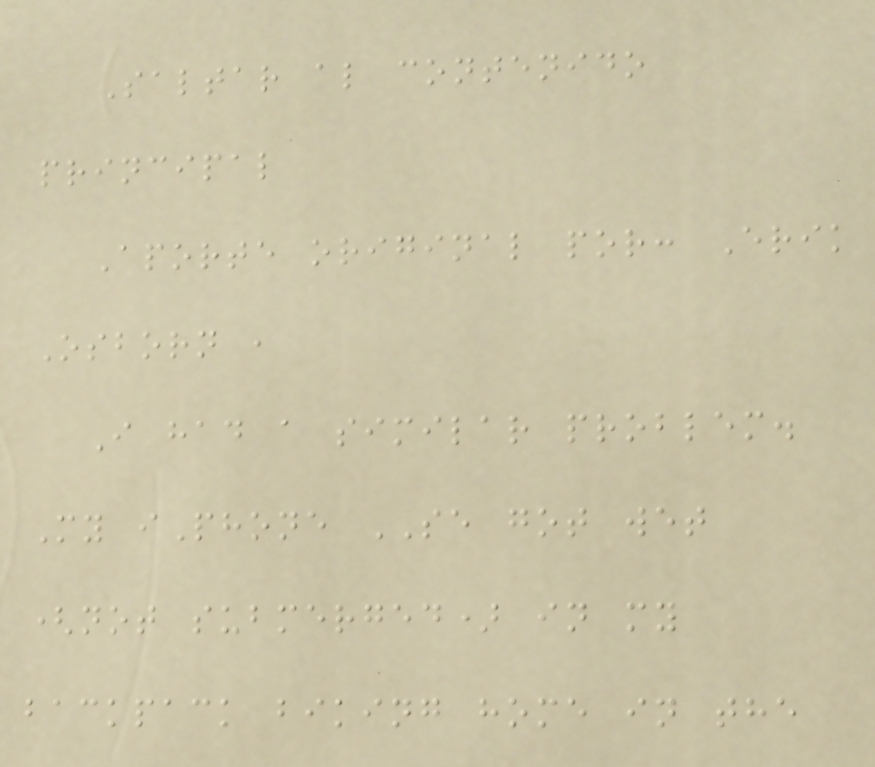Saltar al contenido
principal
Aporte original por: Erik
Osborn ,
I had a similar problem.
My iPhone SE got wet
(not submerged) in my
backpack biking home in the
